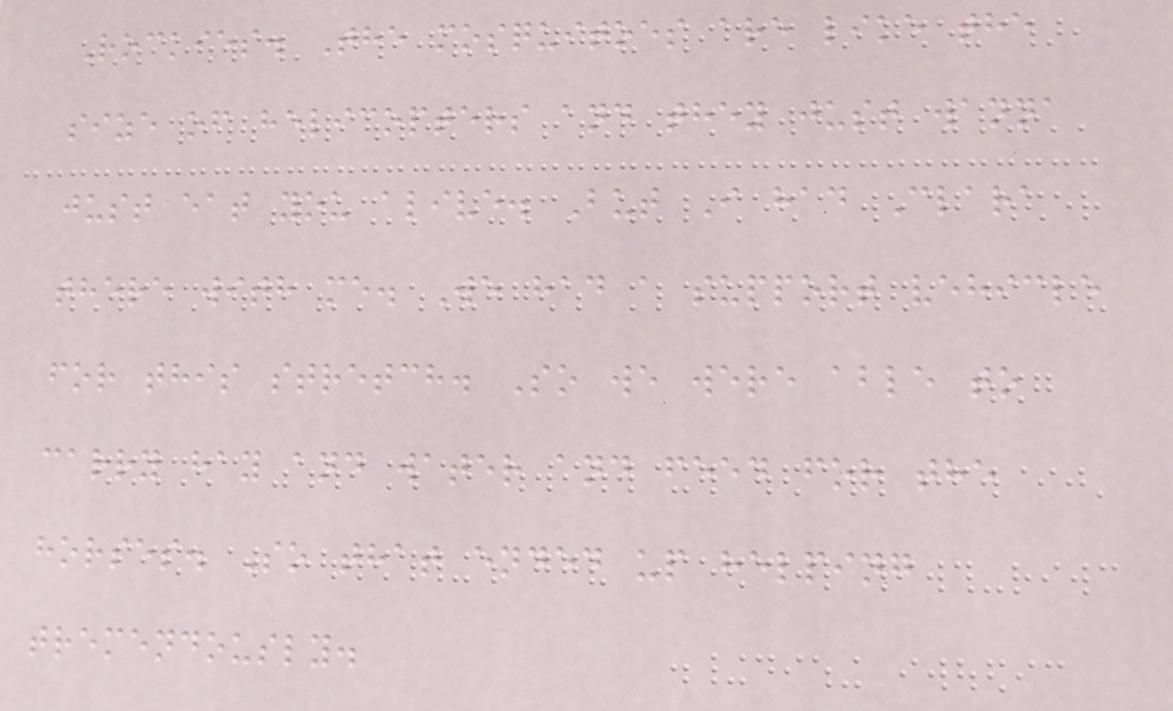Rockies. The mosquitoes are like the
size of helicopters and they just wanna
just eat you alive. But I had Clara
there with me. We had a support vehicle
for this stretch. So we were able to
carry hay and water and feed for the
horses. So that ended up helping
tremendously.
